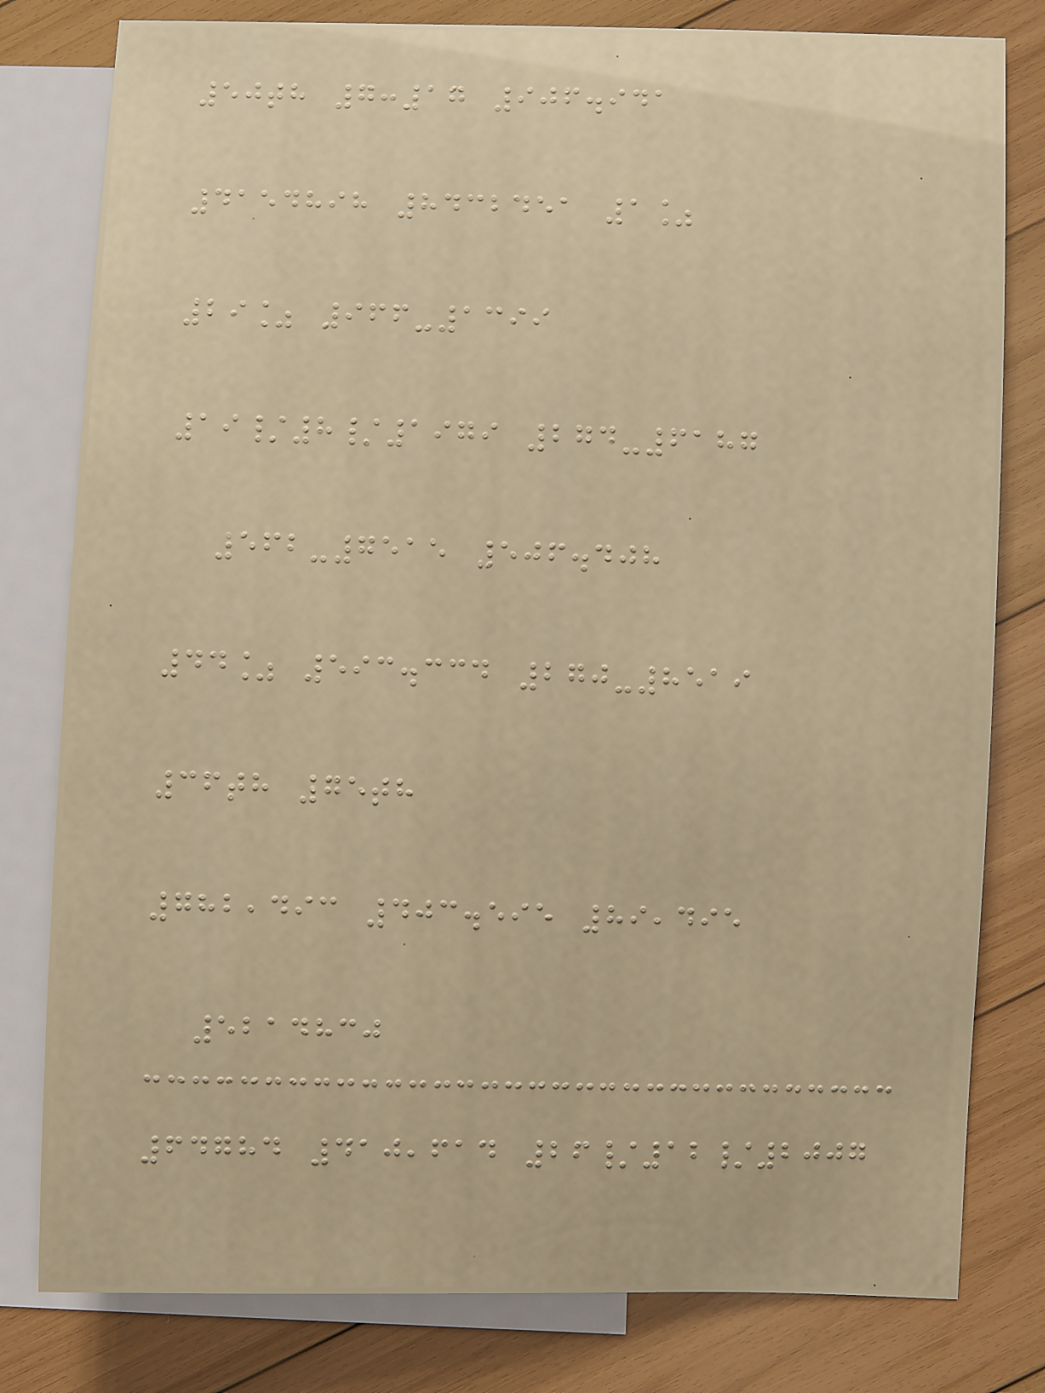50th 7:17 906.941
4154898 8432451 1%
29% 966-1399
19/8/1979 274-6187
562-7515 506.408
44% 593.334 270-8519
36th 75th
782,493 403.595 89,495
5214830
64784 410,614 26/12/2007
